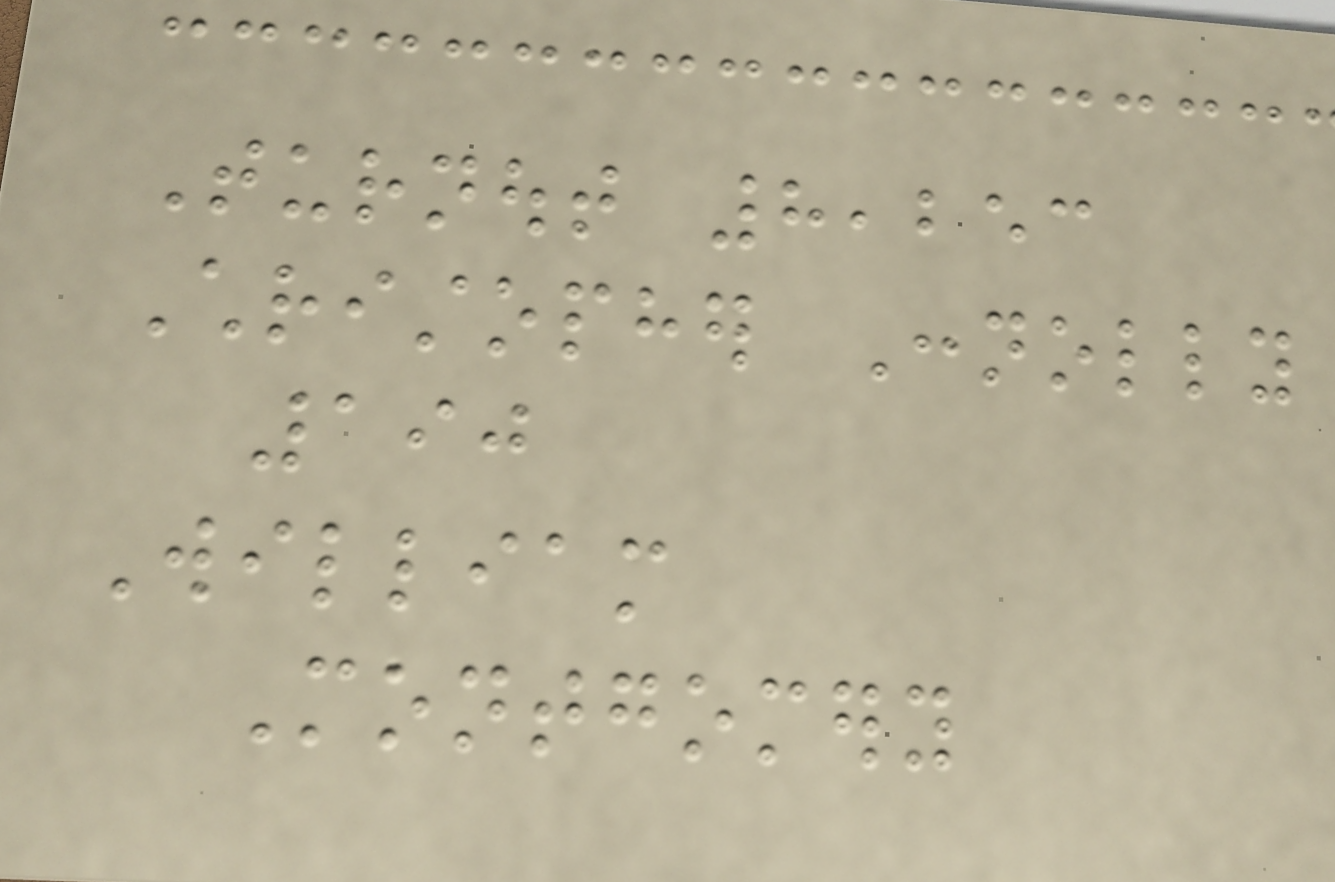Turnout 8,253
Christopher Connolly
190
William
Montgomery
